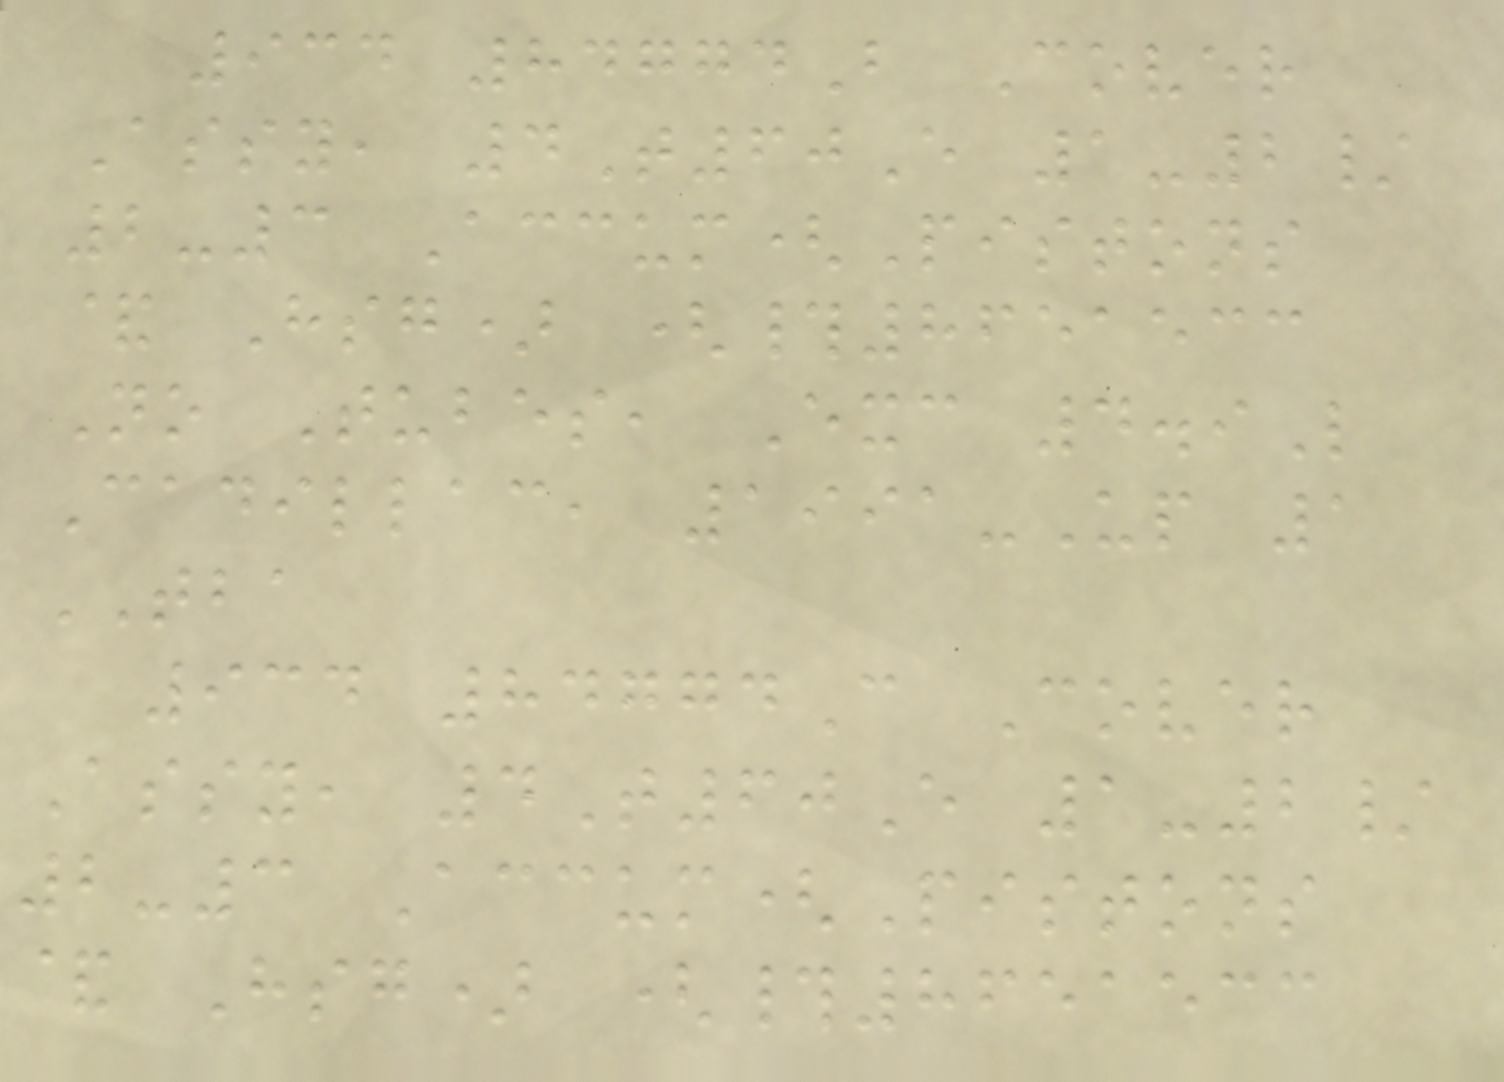934 84774B Cover
Assy, 4T60E 1-2/
2-3 Accum(Pistons
& Hsg) (#8651533
No Tubes, Exc 4.9L
Cadillac, 1991-Up 1
TBA
934 84774C Cover
Assy, 4T60E 1-2/
2-3 Accum(Pistons
& Hsg) (#8651533
